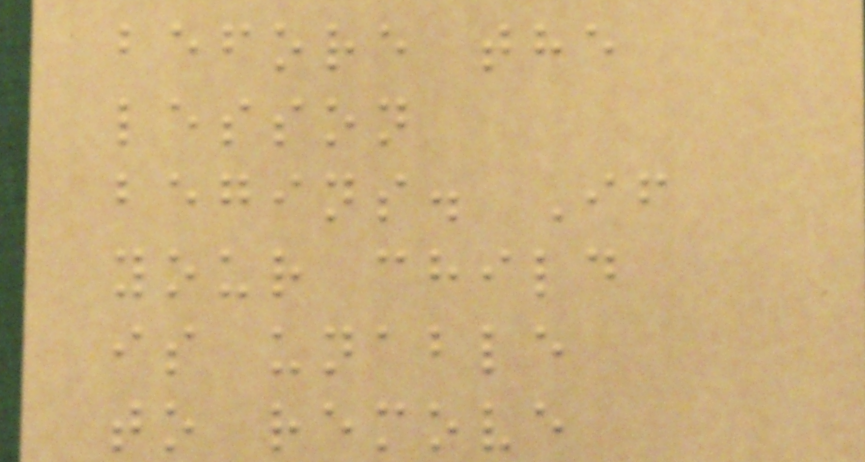before the
lesson
begins. If
your child
is unable
to remove
